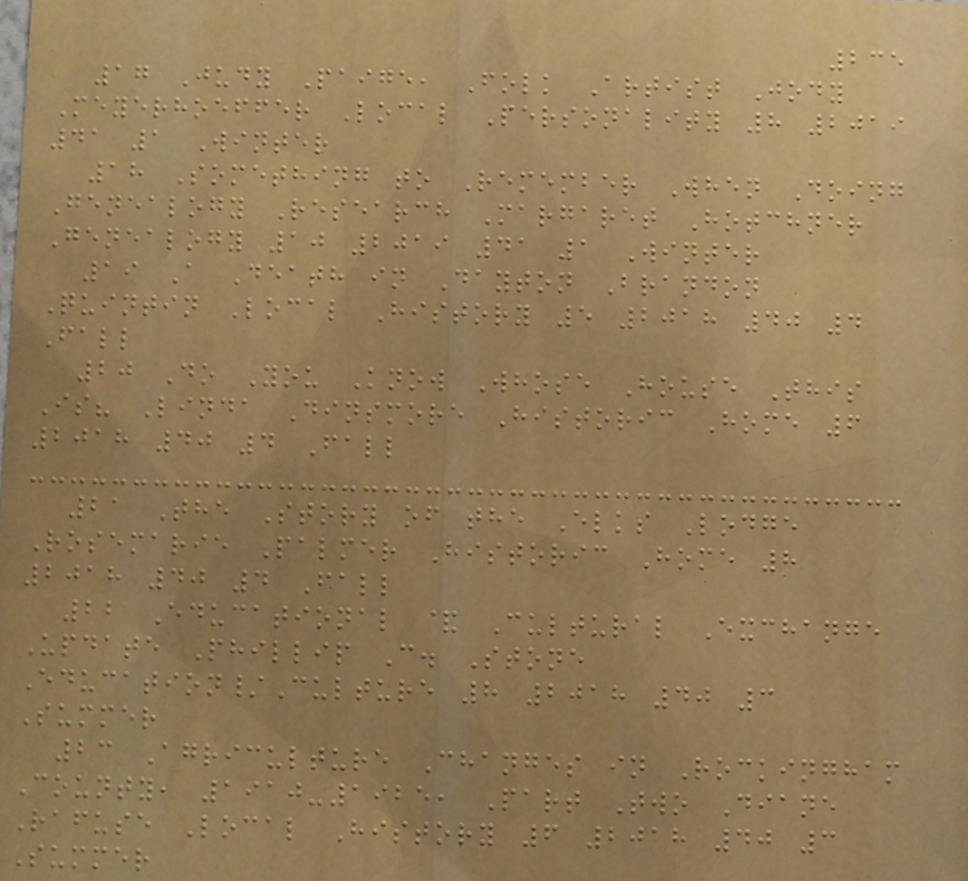235
17 Judy Paige, Folk Artist Jody
Meyerhoeffer Local Personality 8 2019
41 1 Winter
18 Something to Remember When Doing
Genealogy Research Margaret Hotchner
Genealogy 10 2019 41 1 Winter
19 A Death in Dayton Brandon
Quintin Local History 5 2018 40 4
Fall
20 Do You Know Whose House This
Is? Linda Dinsmore Historic Home 6
2018 40 4 Fall
21 The Story of the Elks Lodge
Rosemarie Palmer Historic Home 8
2018 40 4 Fall
22 Educational & Cultural Exchange
Update Phillip C. Stone
Education/Culture 8 2018 40 3
Summer
23 Agriculture Changes in Rockingham
County, 1910-1925, Part Two Diane
Rafuse Local History 6 2018 40 3
Summer
